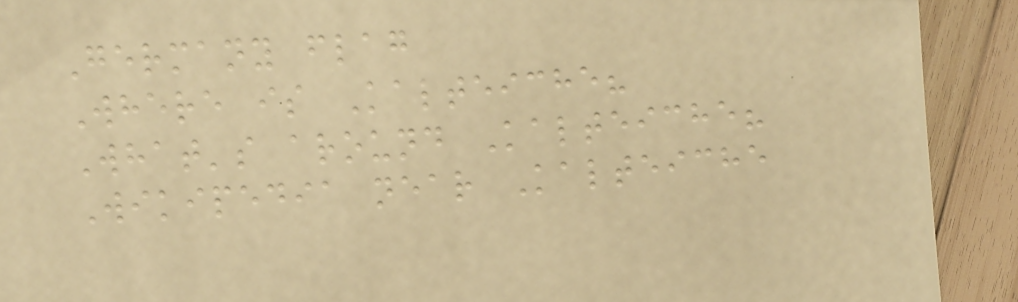Germany flag
Where is Kalteiche?
What's around Kalteiche?
Wikipedia near Kalteiche
